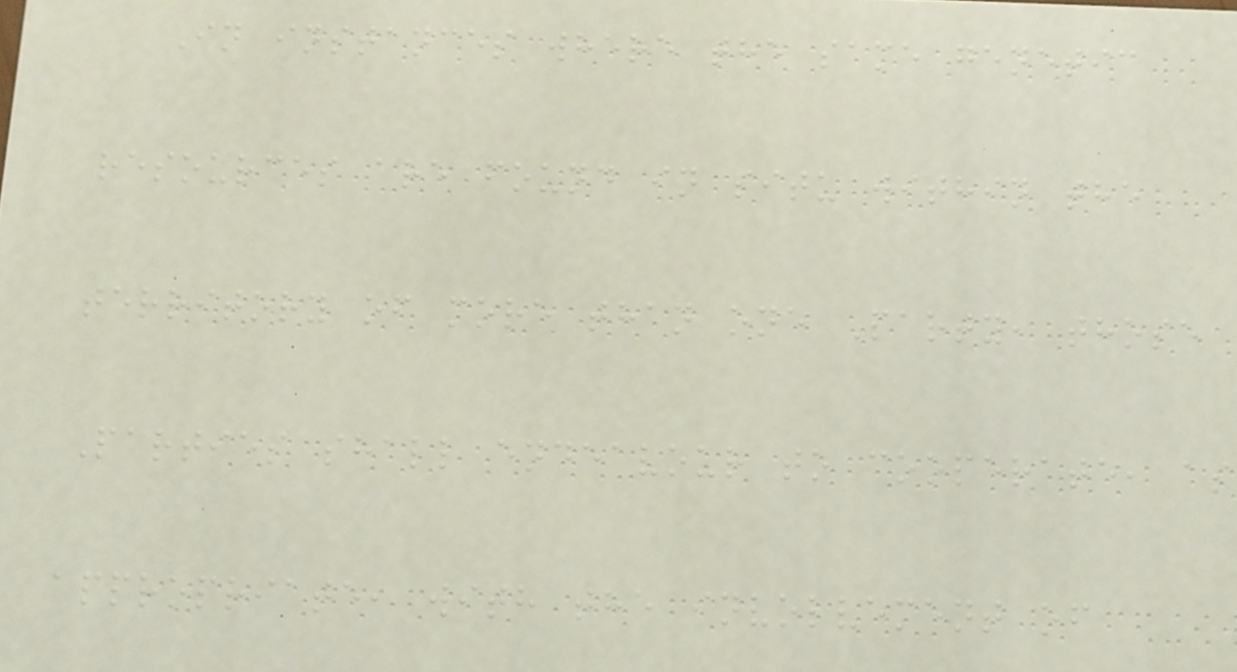In instances where the same genetic
resources are found in situ within the
territory of more than one Party, those
Parties shall endeavour to cooperate, as
appropriate, with the involvement of
